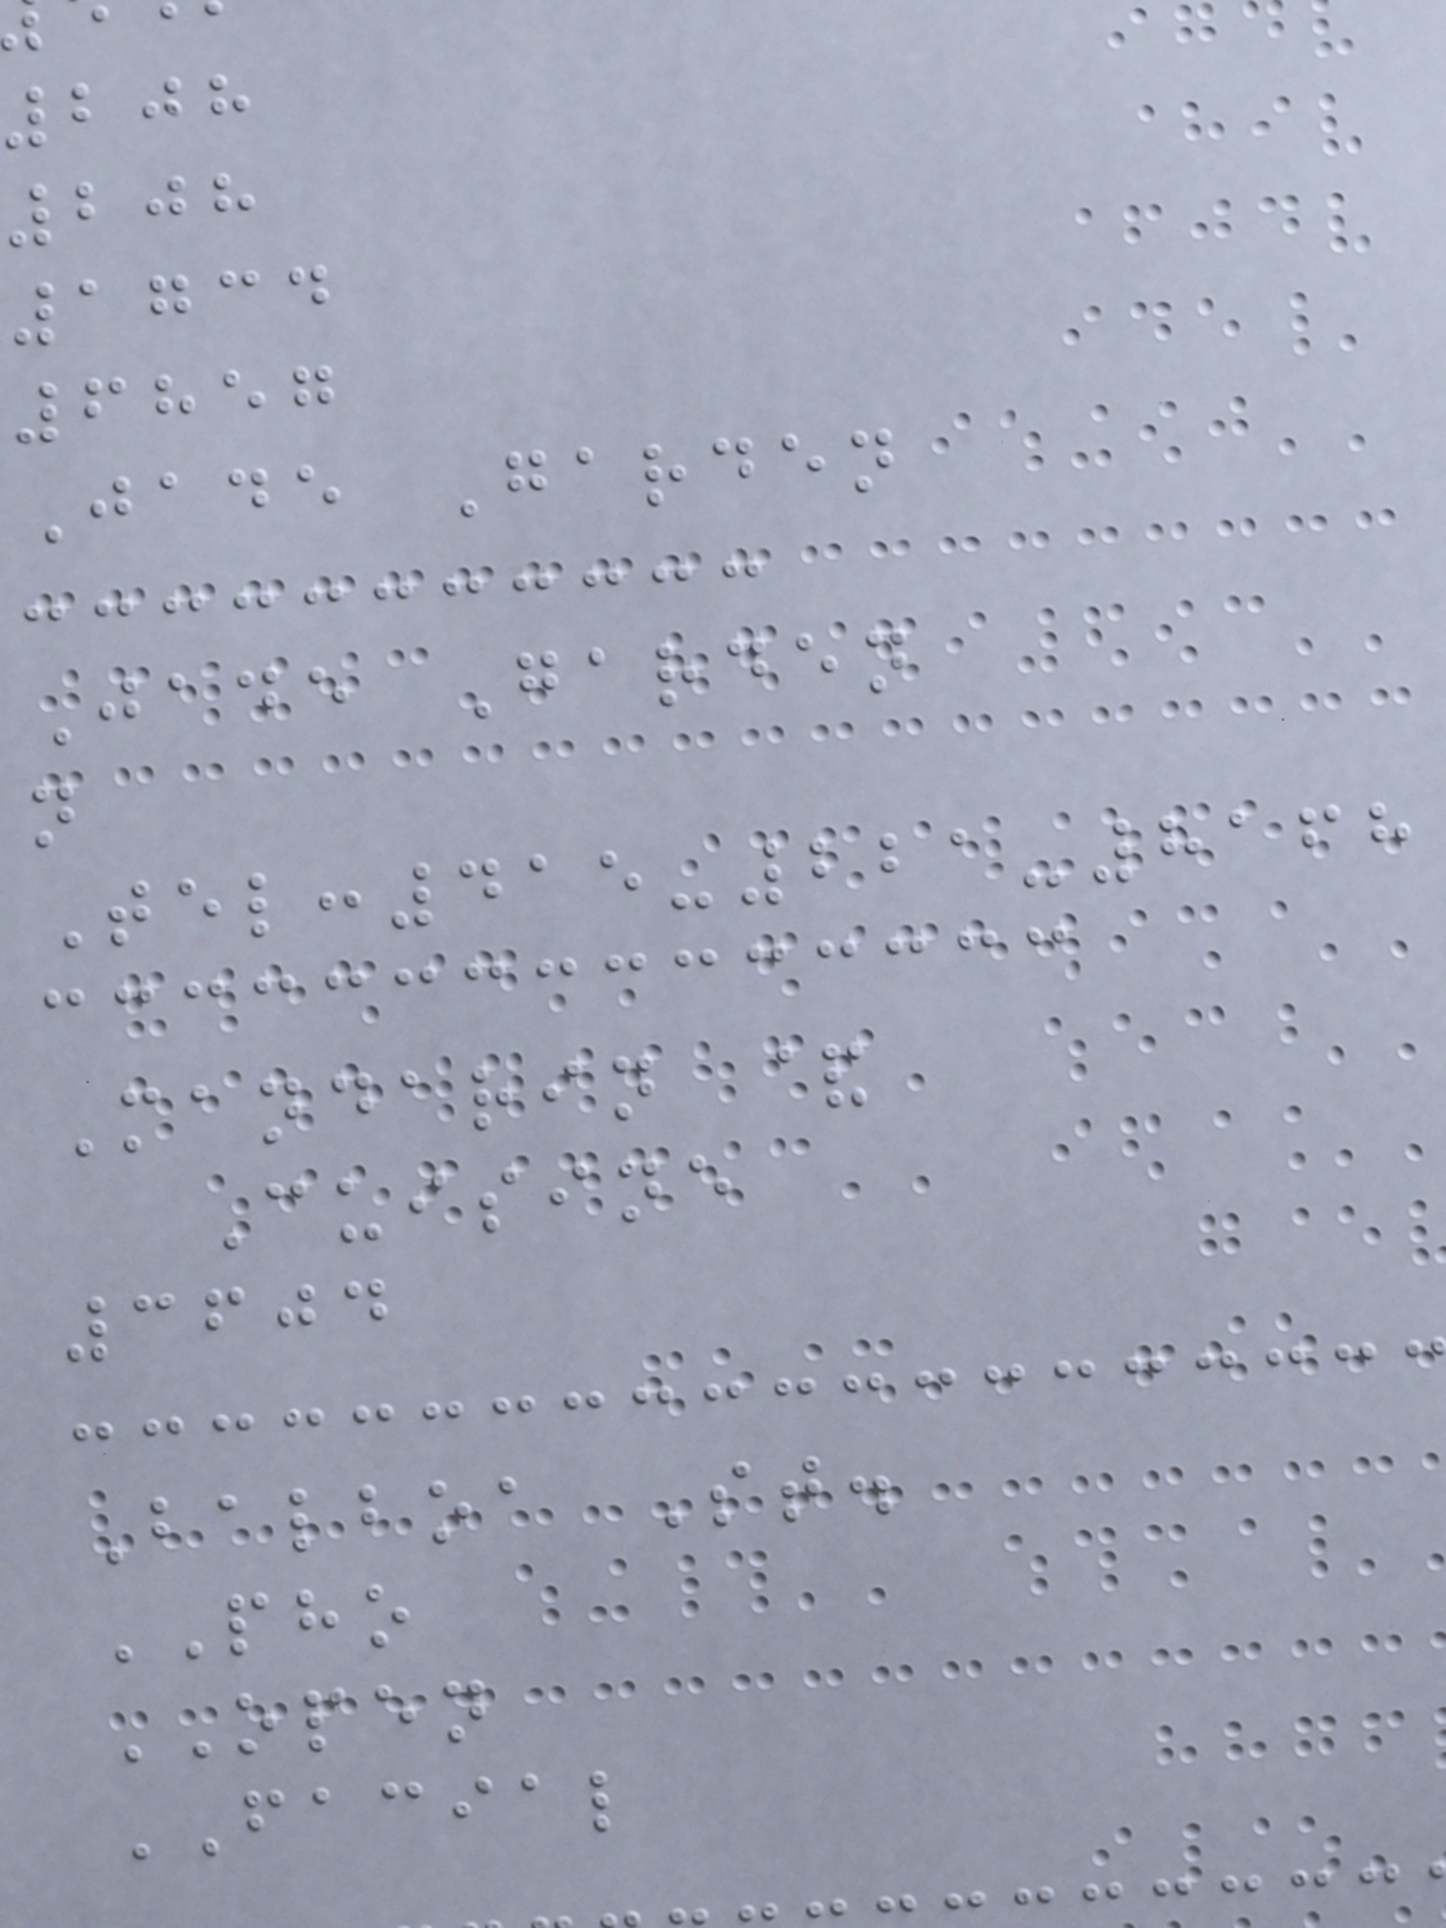208
208
1734
6857
Jade Garden
Jade Garden
n
Tel:415-221-8168
Mandarin &
Cuisine
3604
Balboa St.
PHO
OPEN
FACIAL
